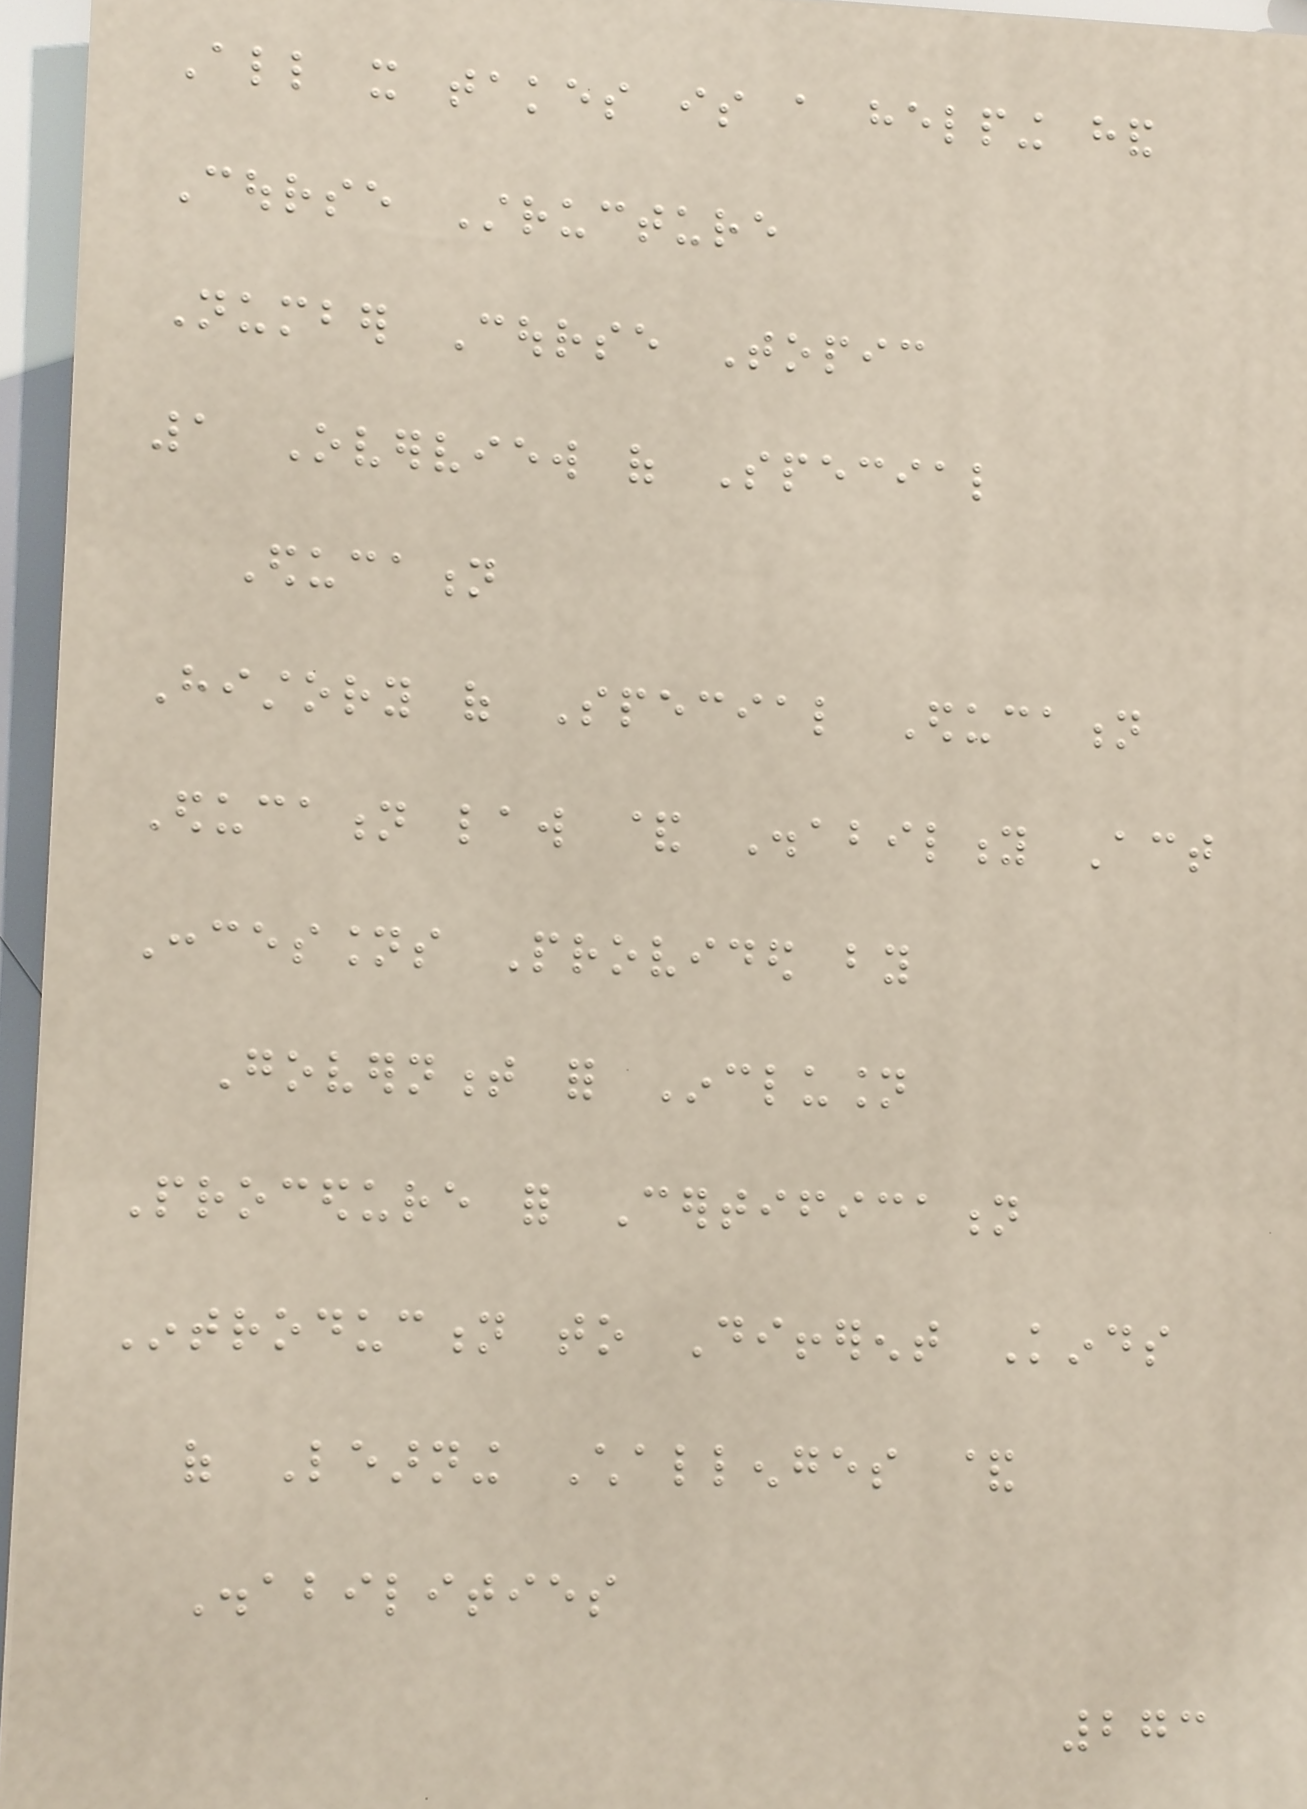All it takes is a helping hand
Course Structure
Number Course Topic
1 Overview of Special
Education
History of Special Education
Education law & Disability Act
Concessions Provided by
Government for Inclusion
Procedure for Certification
Introduction to Different Kinds
of Learning Challenges &
Disabilities
273
